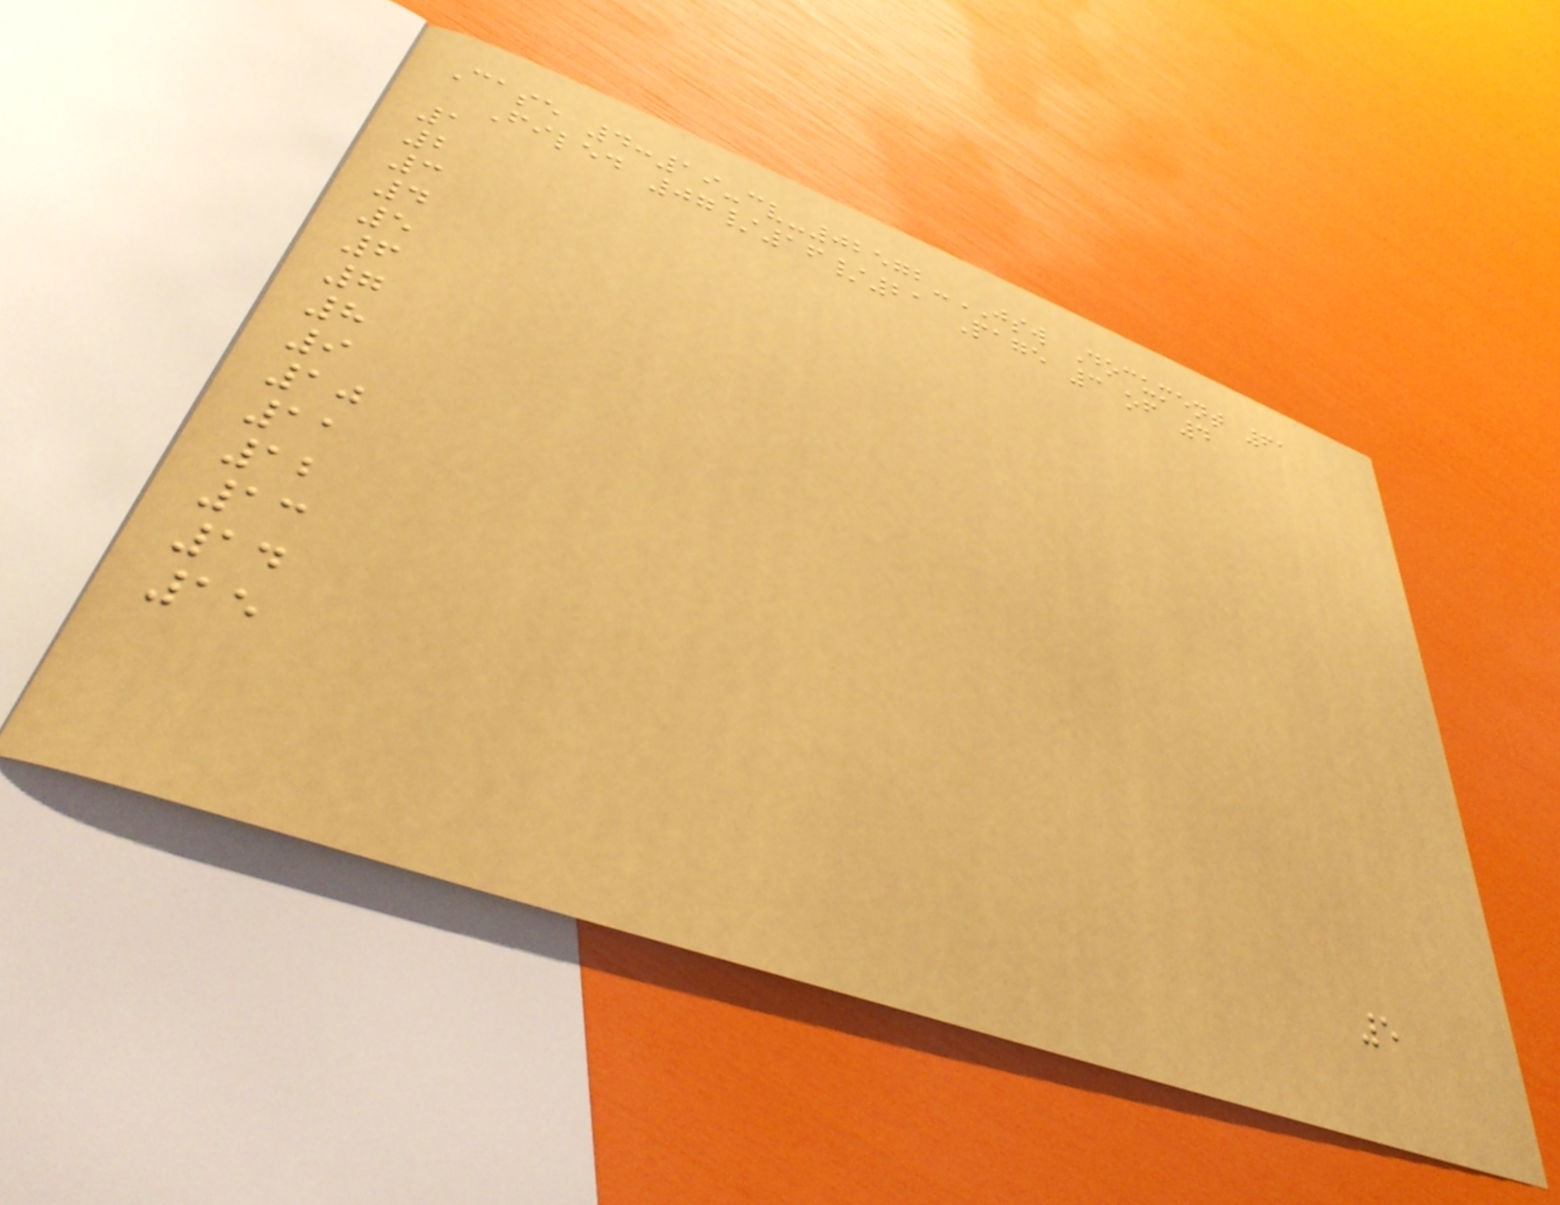Case 4:19-cv-02572-JSW Document 61
Filed 07/16/21 Page 3 of 4
1
2
3
4
5
6
7
8
9
10
11
12
13
14
15
5
